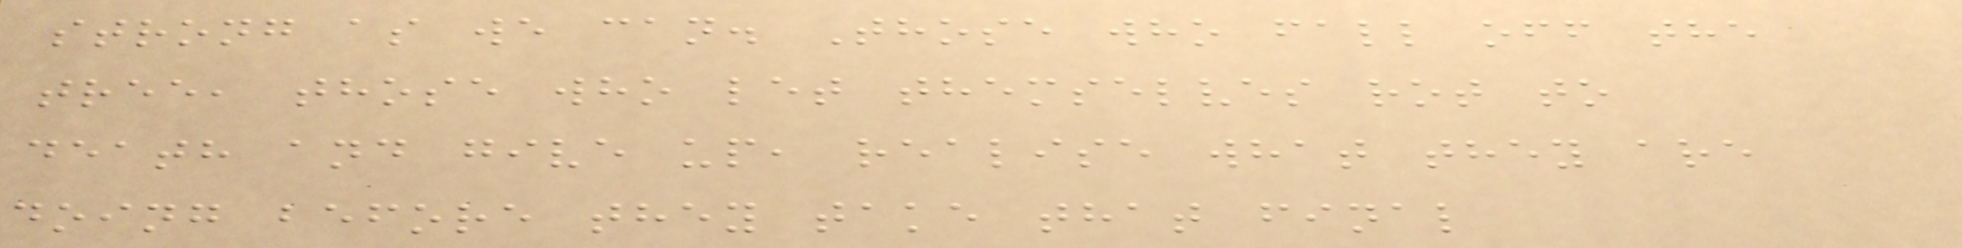strong as we can. Those who fall off the
tree, those who let themselves rot to
death and give up, realise what they are
doing before they take that final
